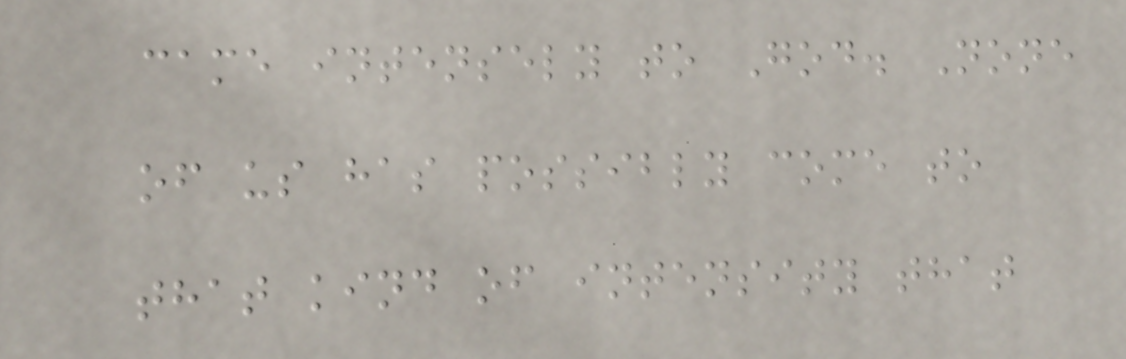came intensely to God. None
of us has possibly come to
that kind of intensity that
